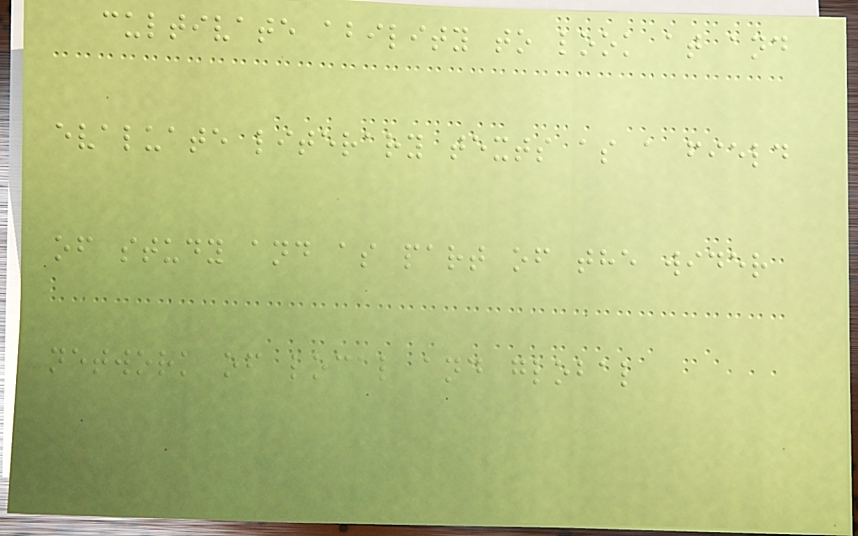cultivate ability to look at and
evaluate literary texts as a field
of study and as part of the wider
network of local and global
